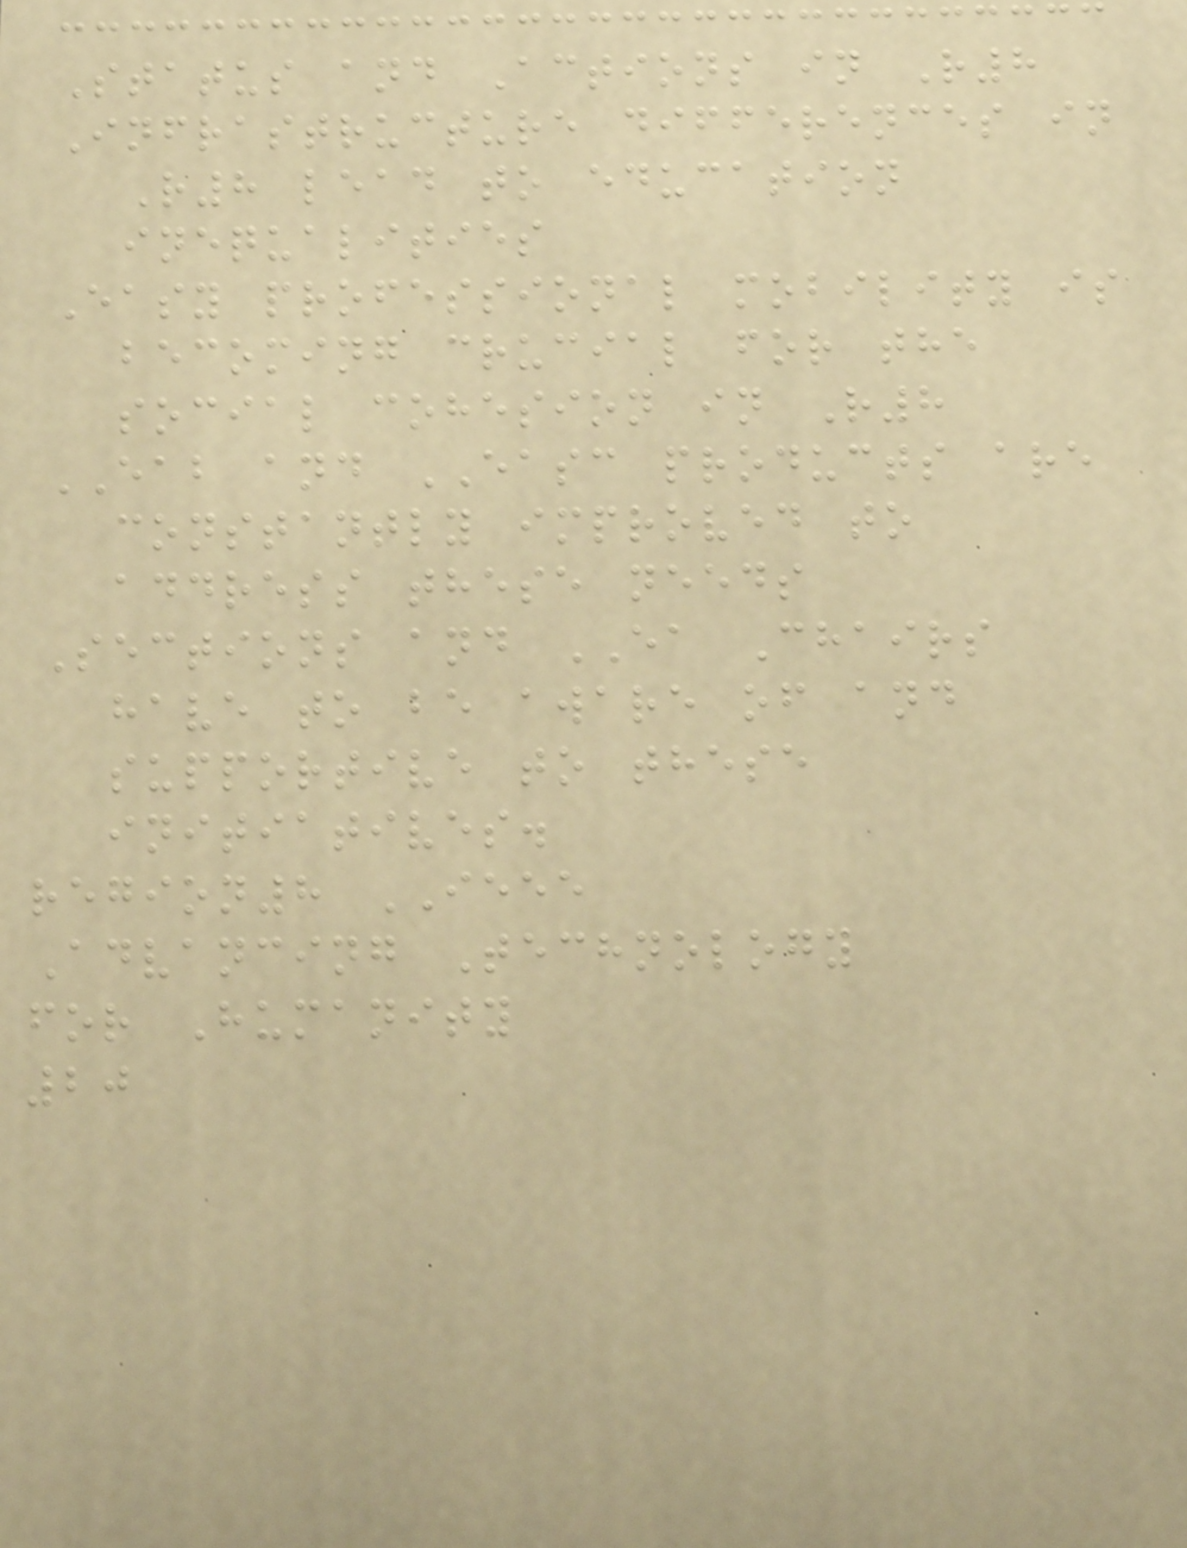Status and Actions in R8
Infrastructure differences in
R8 lead to education
inequalities
Easy professional mobility is
becoming crucial for the
social cohesion in R8
EAB and EASC products are
constantly improved to
address these needs
Sections and EA Chairs
have to be aware of and
supportive to these
initiatives.
region8 IEEE
Advancing Technology
for Humanity
20
